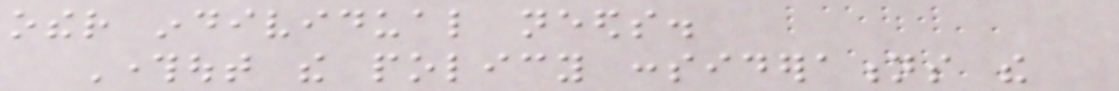other individual needs.
Throughout the policy considerations the
